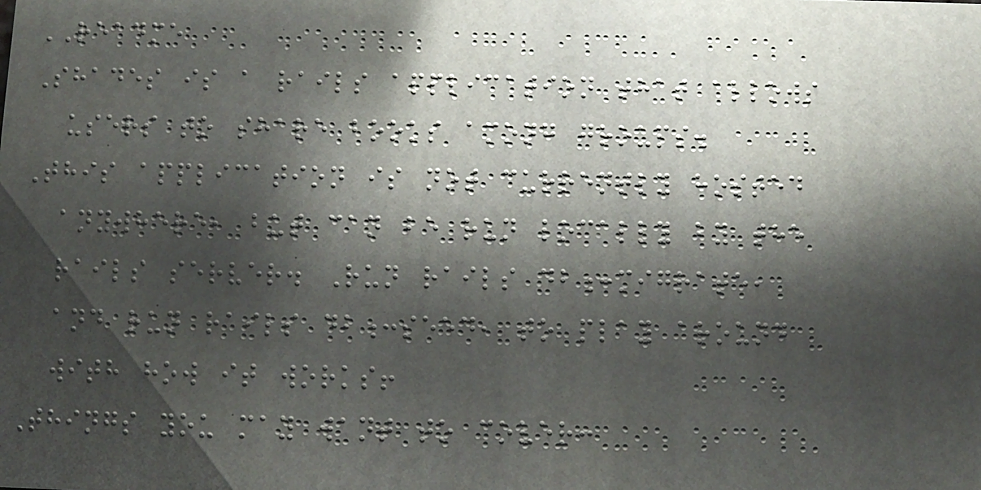README
Shades is a rails application that allows
users to share books among groups.
This application is not currently hosted
anywhere, but can be run locally by the
rails server. Run rails db:migrate,
and run rails db:seed, to play around
with how it works!
Things you may want to cover:
